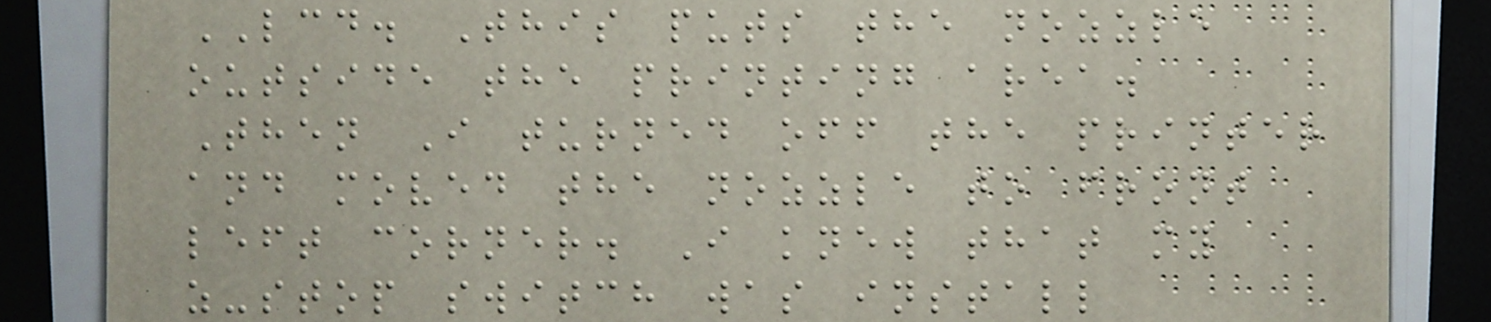LCD. This puts the nozzle
outside the printing area.
Then I turned off the printer
and moved the nozzle to front
left corner. I knew that my
z-stop switch was install
